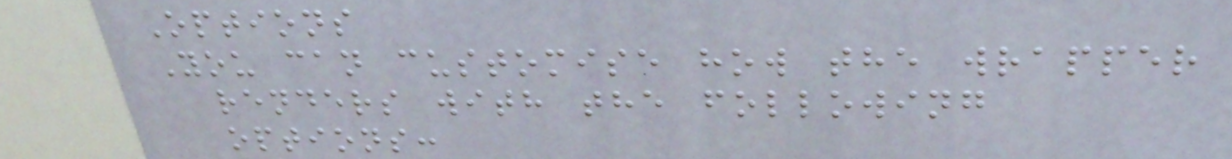Options
You can customise how the wrapper
renders with the following
options:
